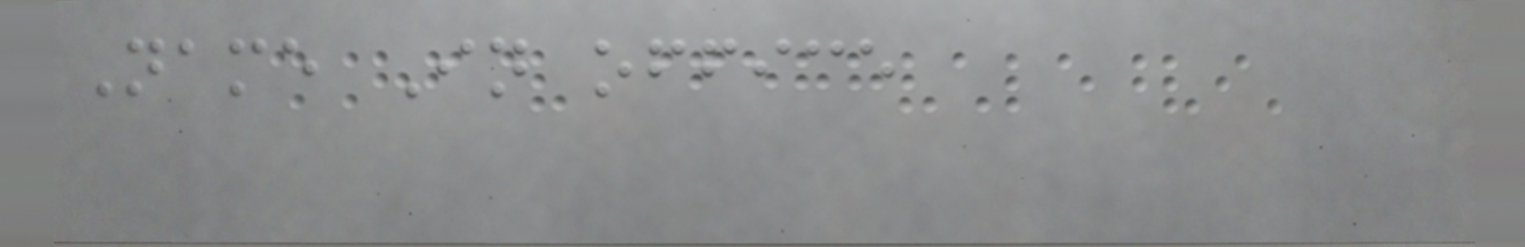Name In office
